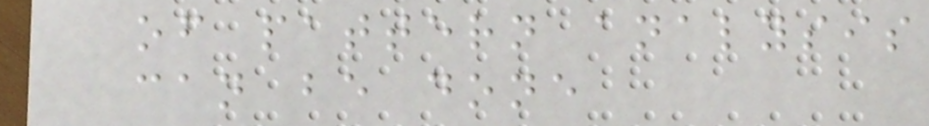of pattern analysis
can be done
